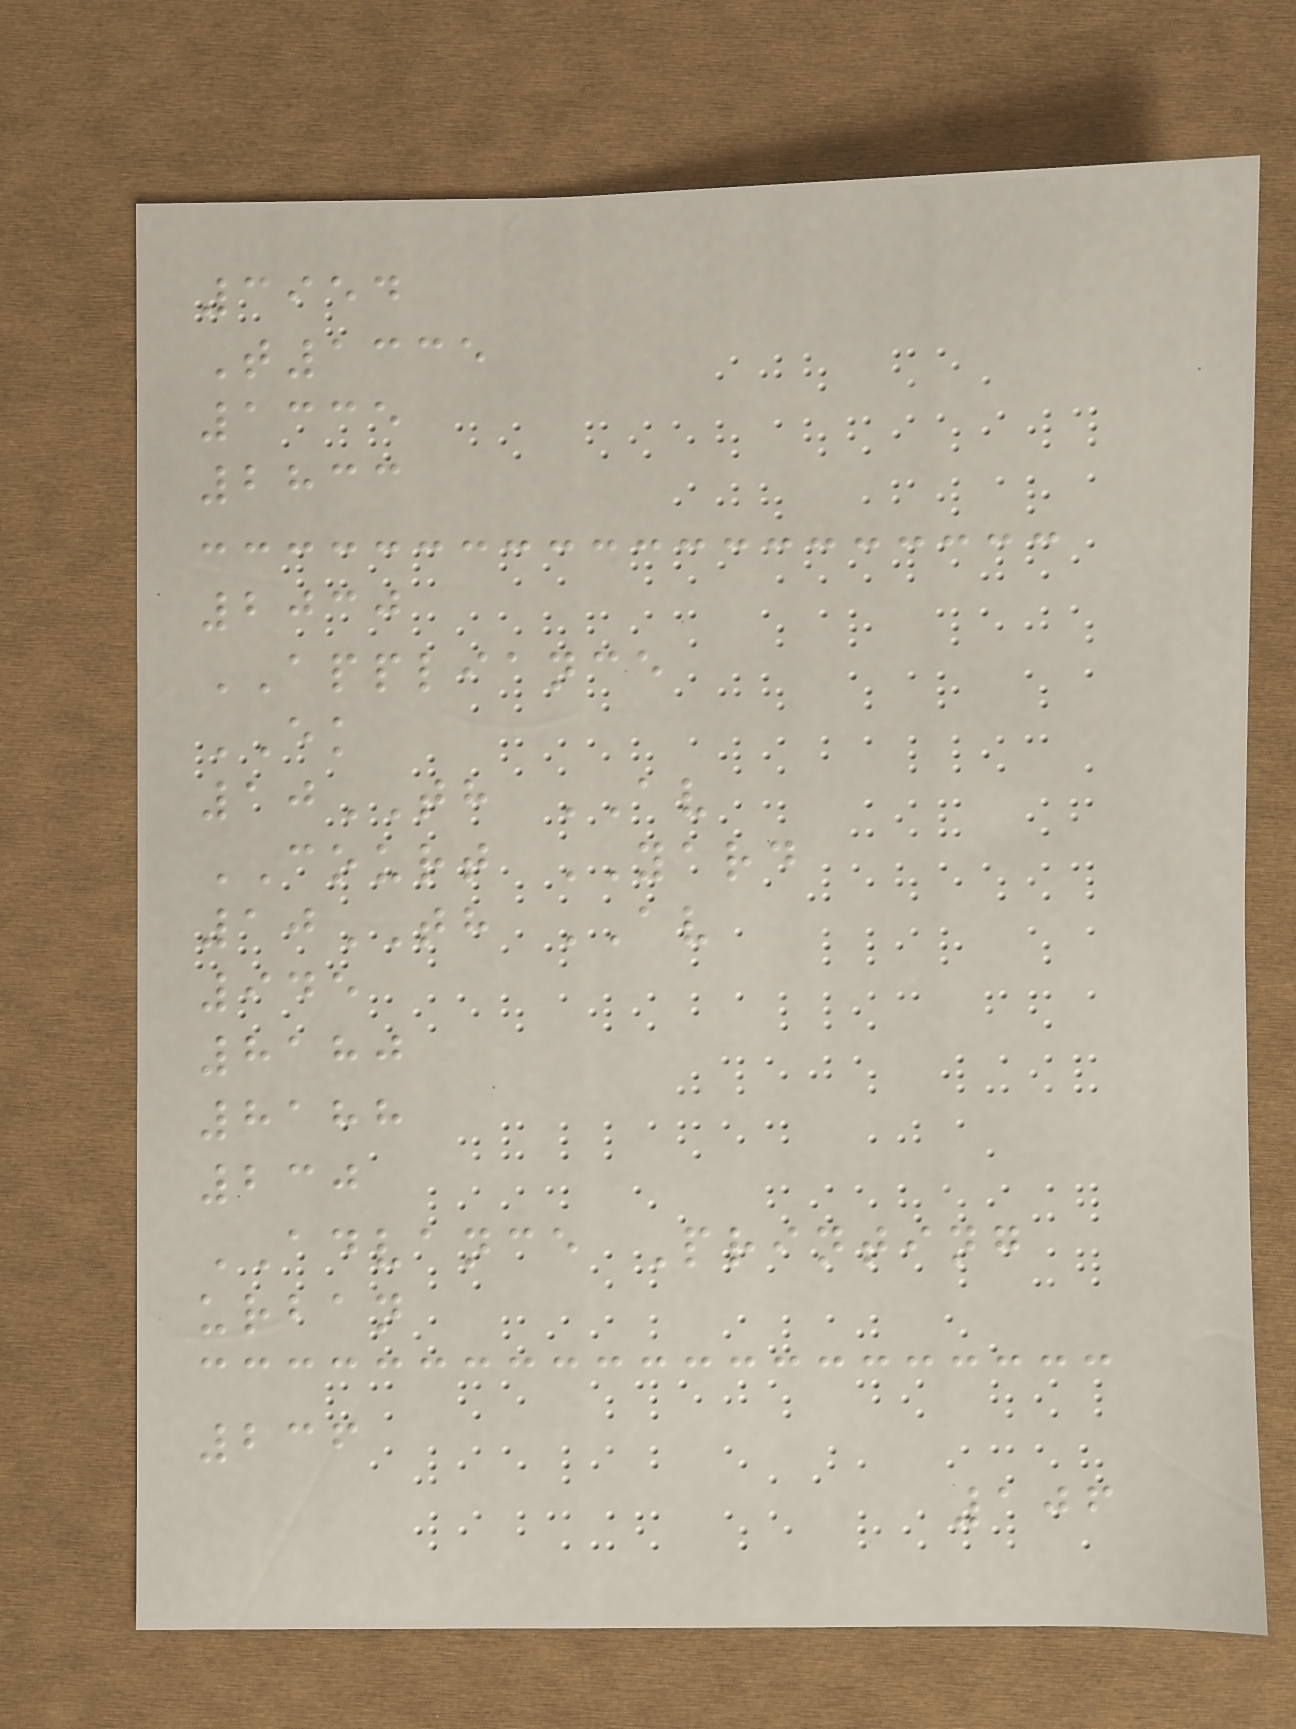3954
T1335
1335
2833
2030
APPLIANCE
EK
10TH AV
COURT YARD
10TH AV
945
8180
8188
230
ADVANCE Printing
urban
236
106
